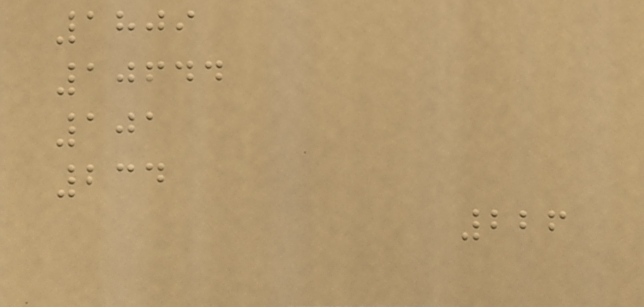1809
10644
101
234
226
